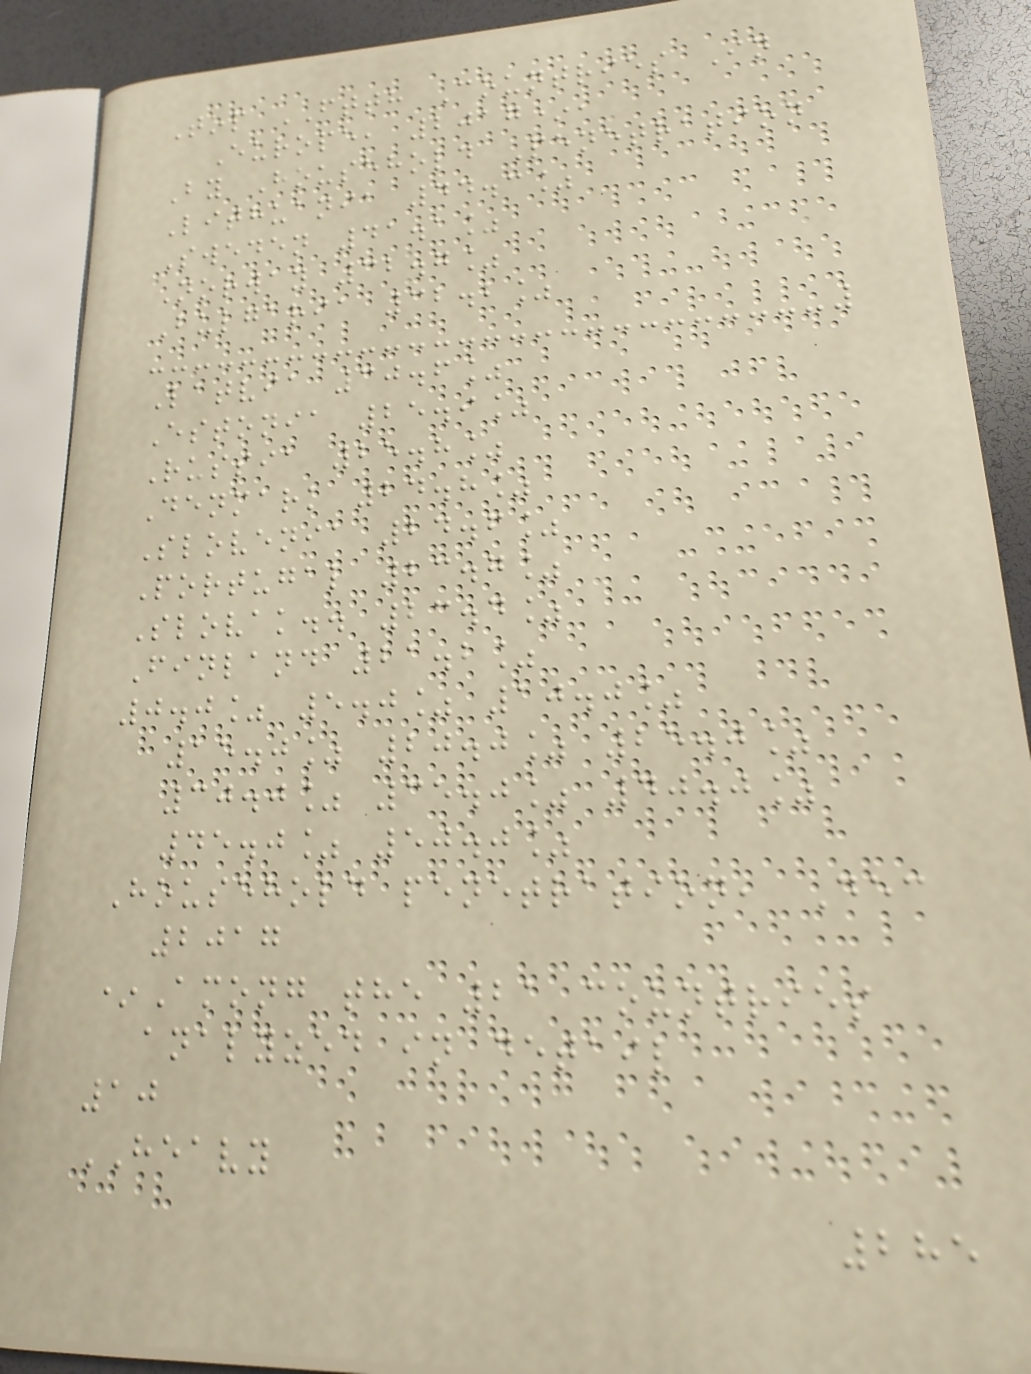Top FTTH Countries In
Europe, 2017*,
By Household Penetration
Lithuania 44.3%
Sweden 41.1%
Norway 32.7%
Bulgaria 32.2%
Latvia 30.6%
Estonia 25.9%
Russia 25.8%
Denmark 24.8%
Slovenia 24.6%
Portugal 23.7%
Slovak.. 23.4%
Finland 21.2%
0.0% 5.0% 10.0%
15.0% 20.0% 25.0%
30.0% 35.0% 40.0%
45.0% 50.0%
Household penetration, Dec
2017
*Among the 21 countries
analyzed in detail
10
HEAVY
285
